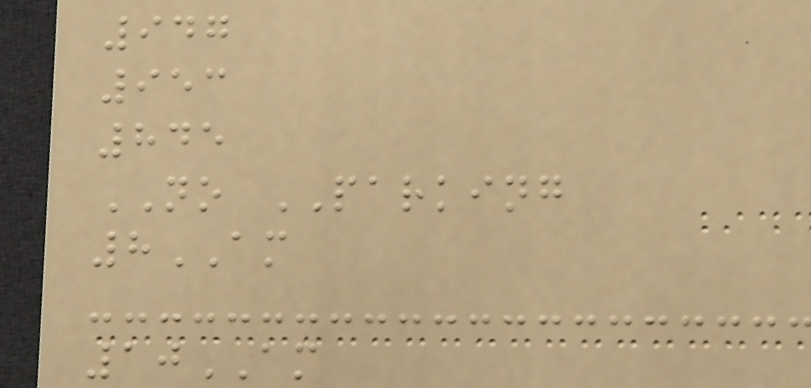947
953
845
NO PARKING
8AM
10AM
